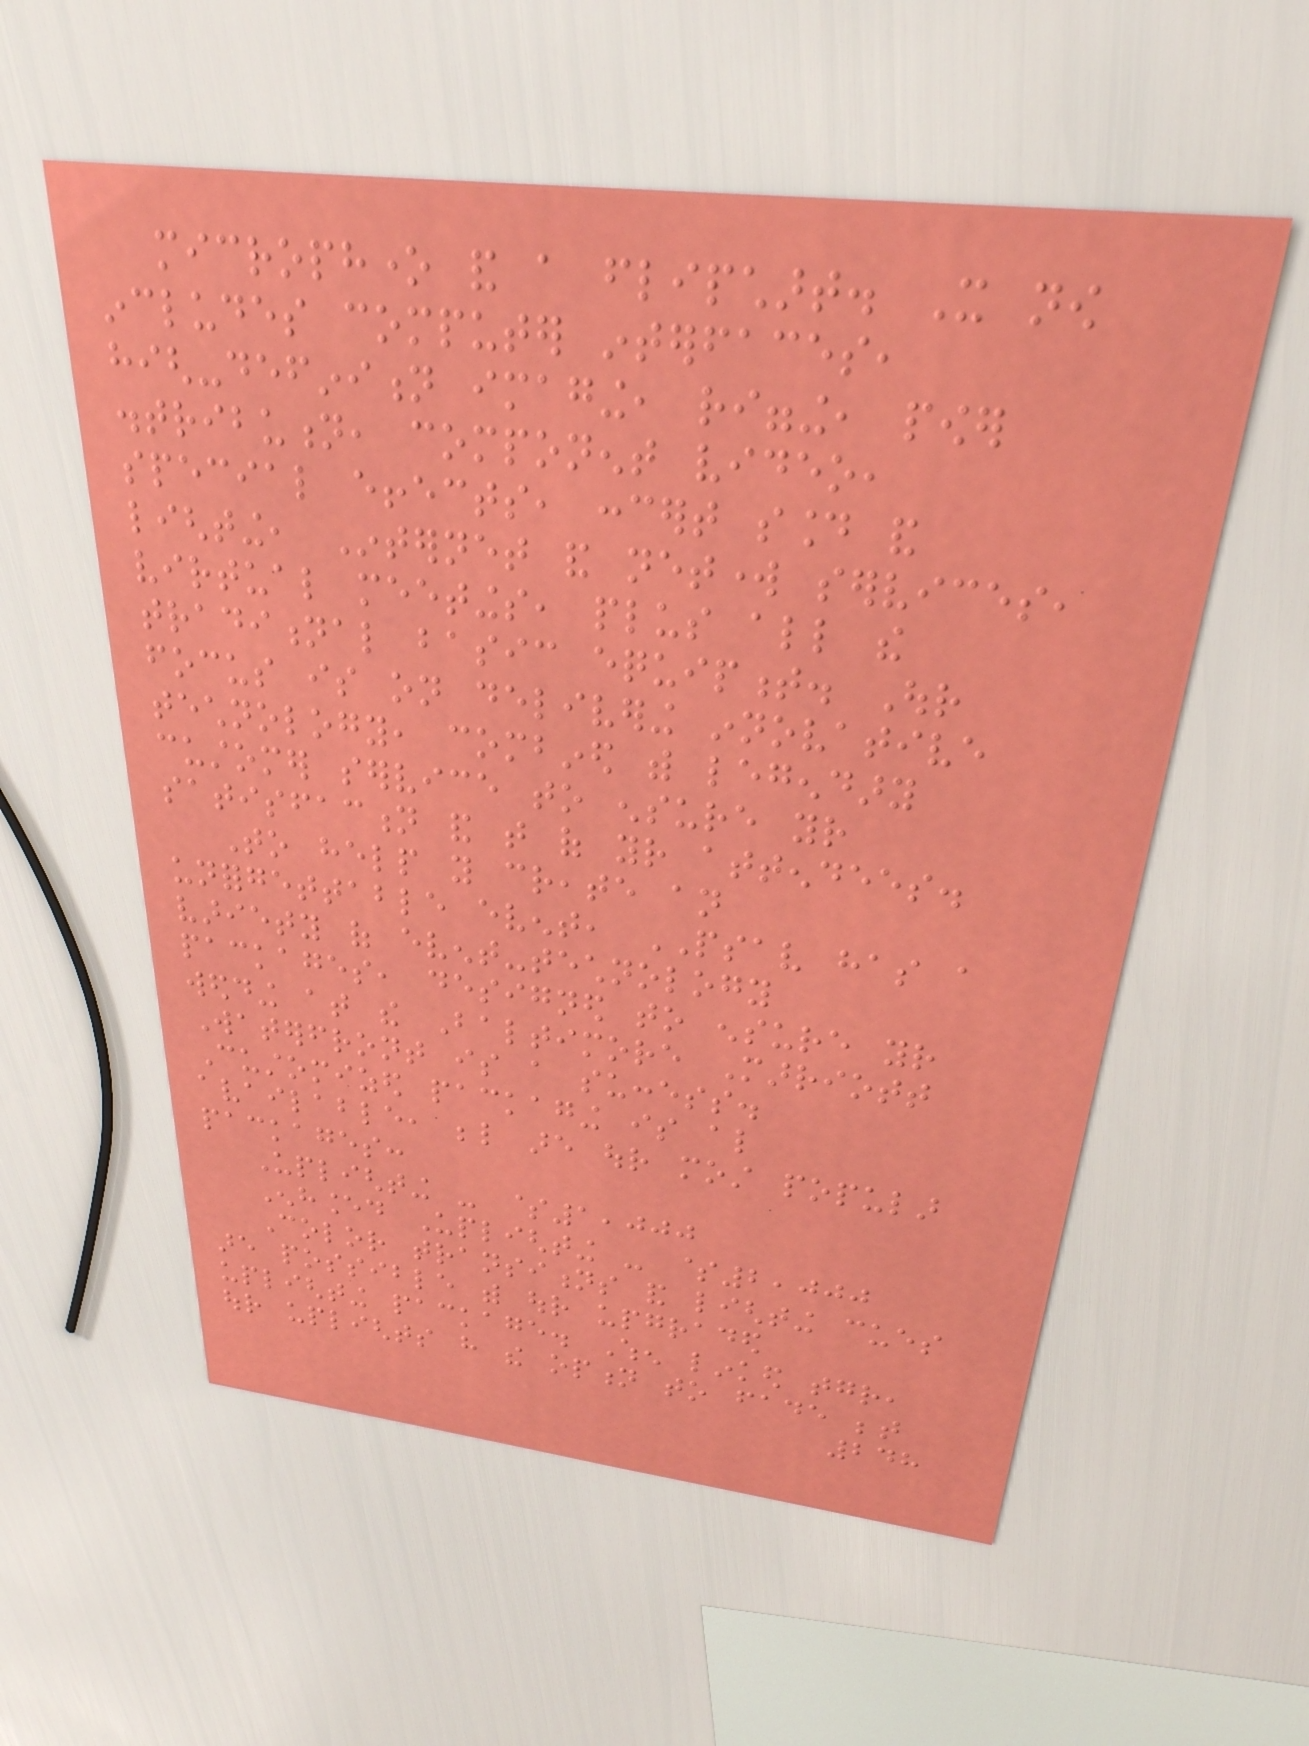microphone and a flipchart. It now
includes computer interfaces,
high-definition imaging, rigging, power
distribution, component video,
special effects, concert sound and
lighting, Internet and network services,
virtual meetings, plus all the
traditional basic equipment. Our
focus is on delivering innovative
technology, combined with legendary
customer service to ensure your
satisfaction and that of your attendees.
To help you create an
unforgettable event, PSAV has a
variety of event-technology
packages, designed to ensure your
wedding at the Baltimore Marriott
Waterfront is a success.
Customized packaging is also
available, below are our most popular
packages:
Uplighting - $1,000
Enhanced Uplighting - $2,000
Color transitions and lighting cues
are possible with our upgraded
uplighting package. When linked together,
our uplights have the option to fade between
248
